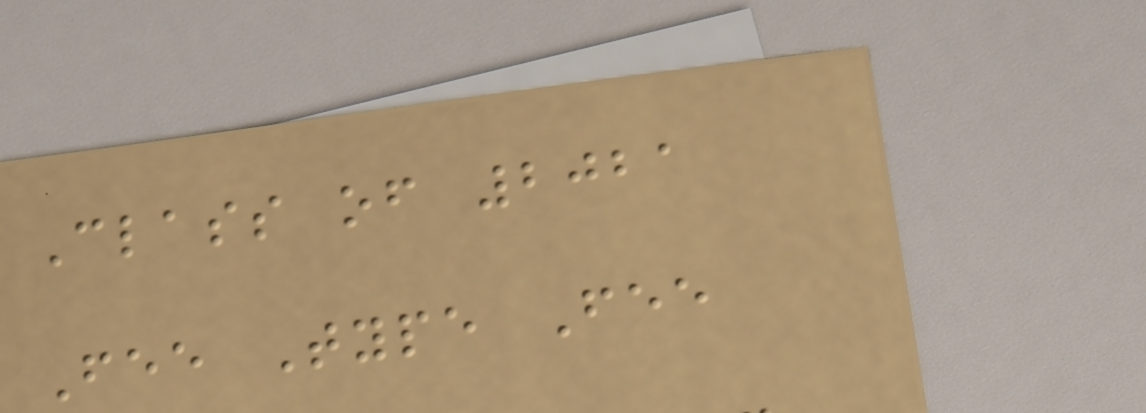Class of 2021
Fee Type Fee
